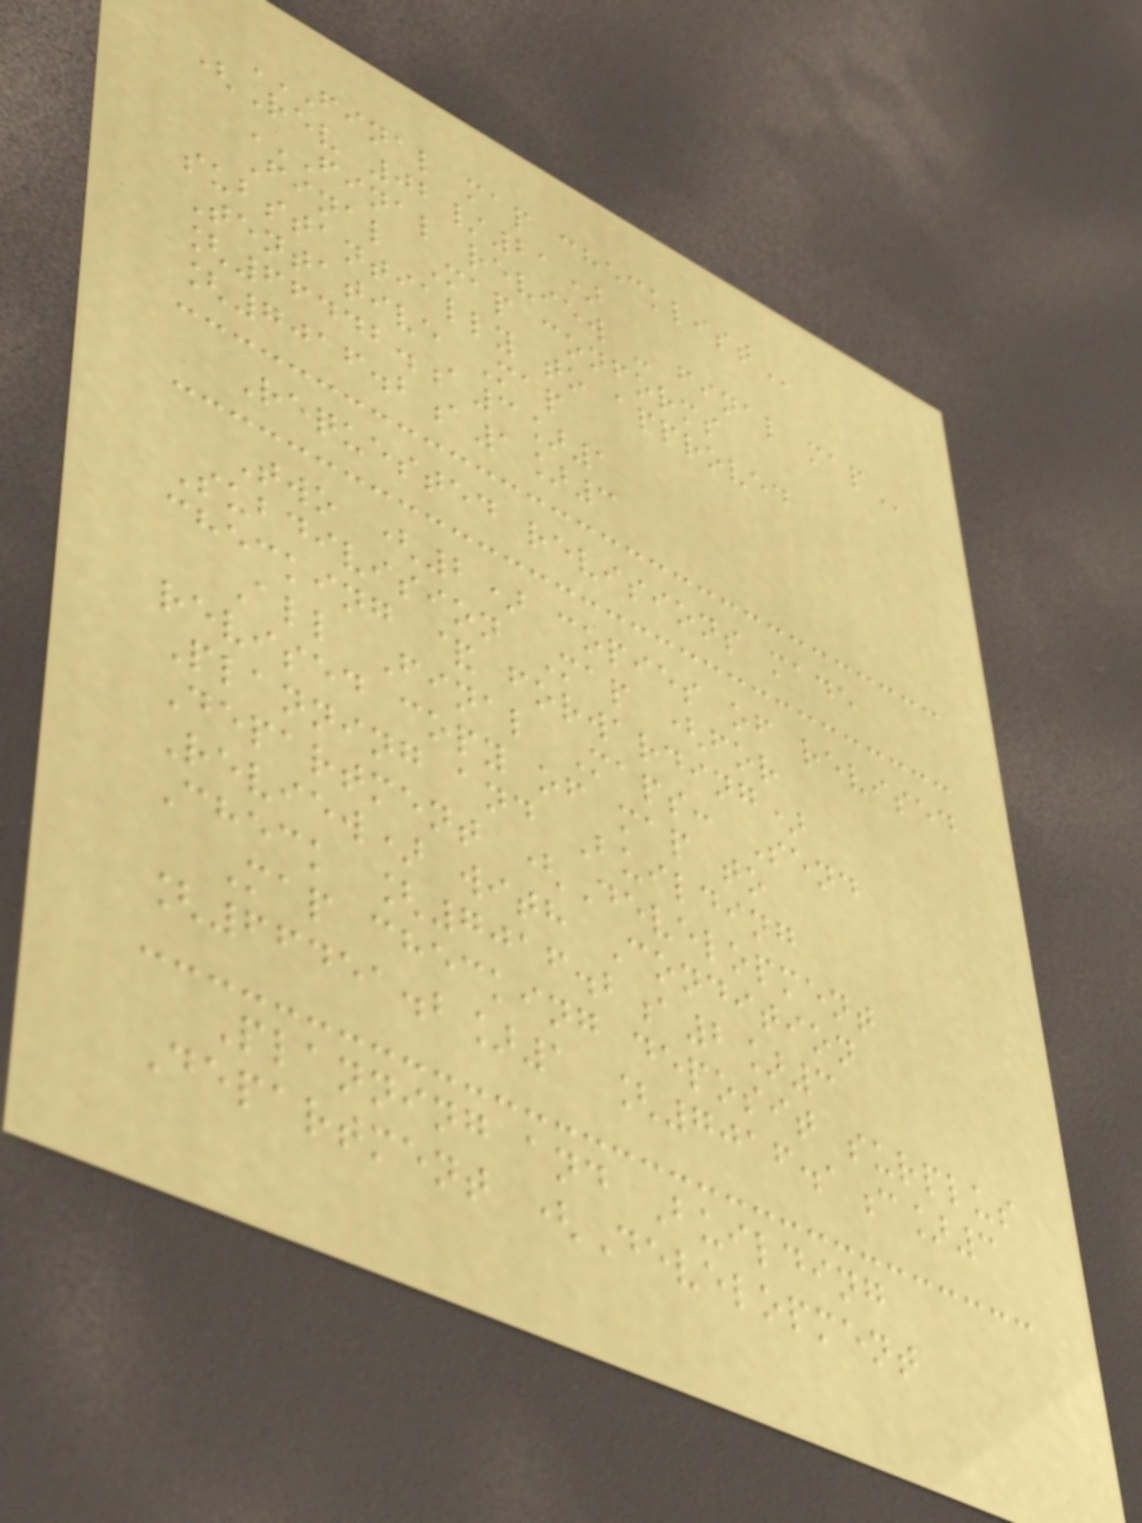FINAL MAP CHECKLIST
(Rev 02/21)
FINAL REVIEW - FINAL MAP
Final Map conforms
substantially to approved
Tentative Map
[66442.a3]1
[7016.2a1]3
Requested revisions made
Two (2) copies of revised
Subdivision Map (for
checking & forwarding)
All Final Maps: Send
revised copy of map to
Planning and Building
Department (Development
Review) with Condition
Check [7016.2a2]3
Map checking deposit surplus
[66451.2]1 [7016.1c]3
Planning and Building
Department (Development
